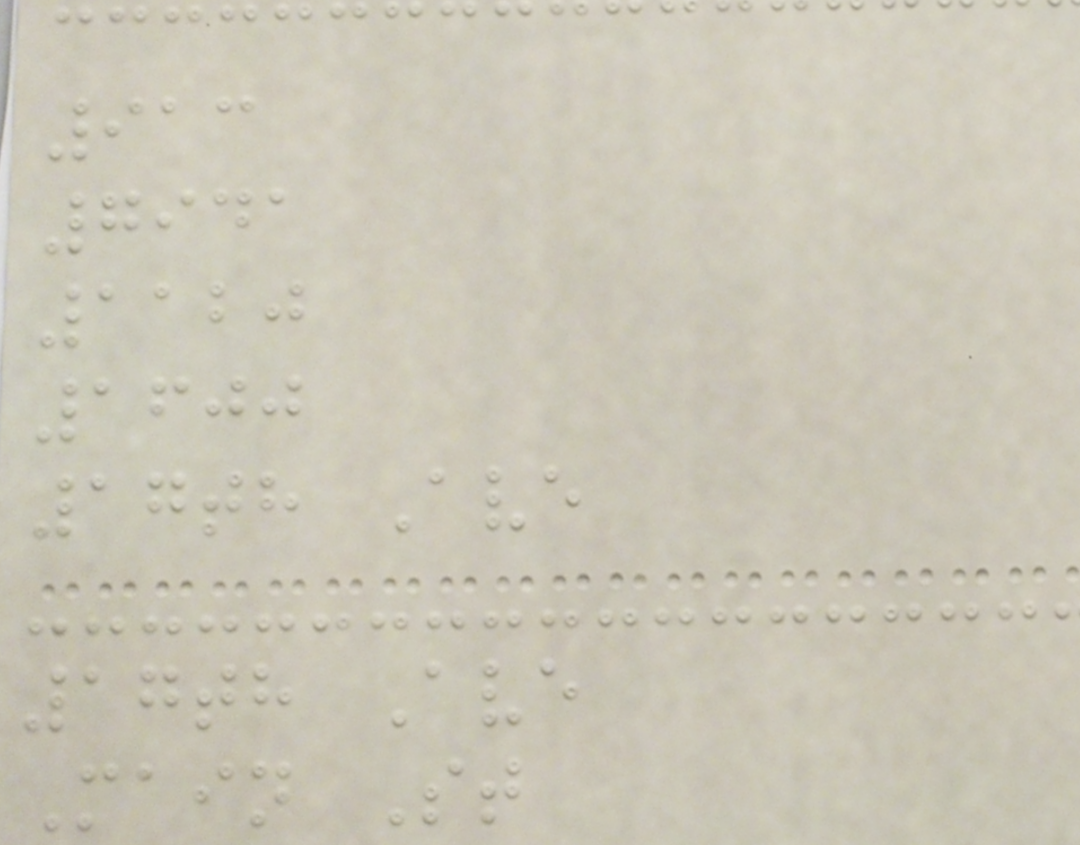913
7941
1120
1600
17th Ave
17th Ave
Main St
